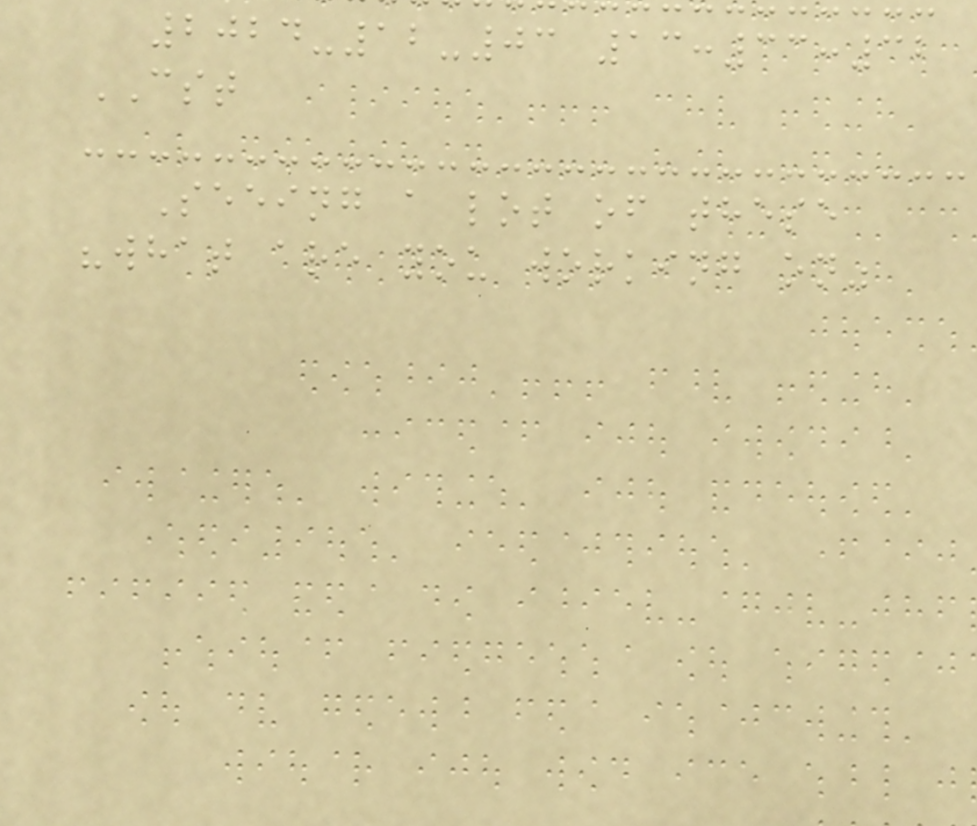2024-12-03 13:33:32
CST
Seeing a lot of these
"what are you working on"
